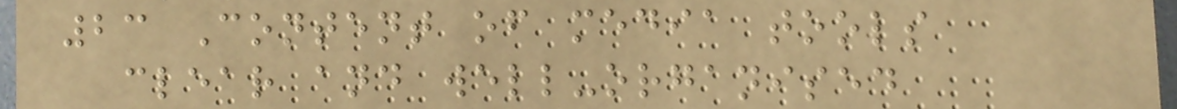23 Content of media tools
clear and well-organised
